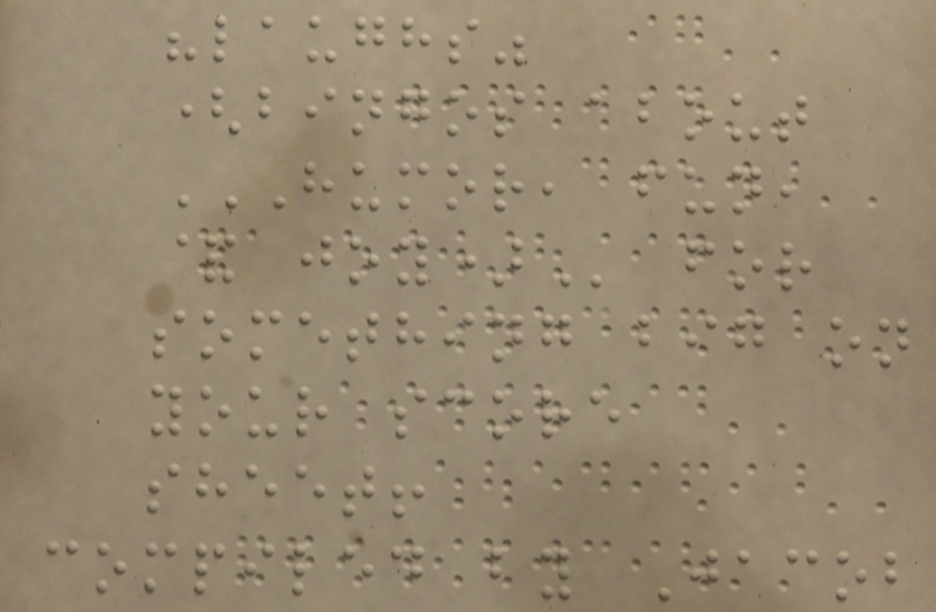"laughs"
(bingos about
HUMOR, FUN,
& JOY) for
something big on
your score
sheet!
compiled by Jacob
